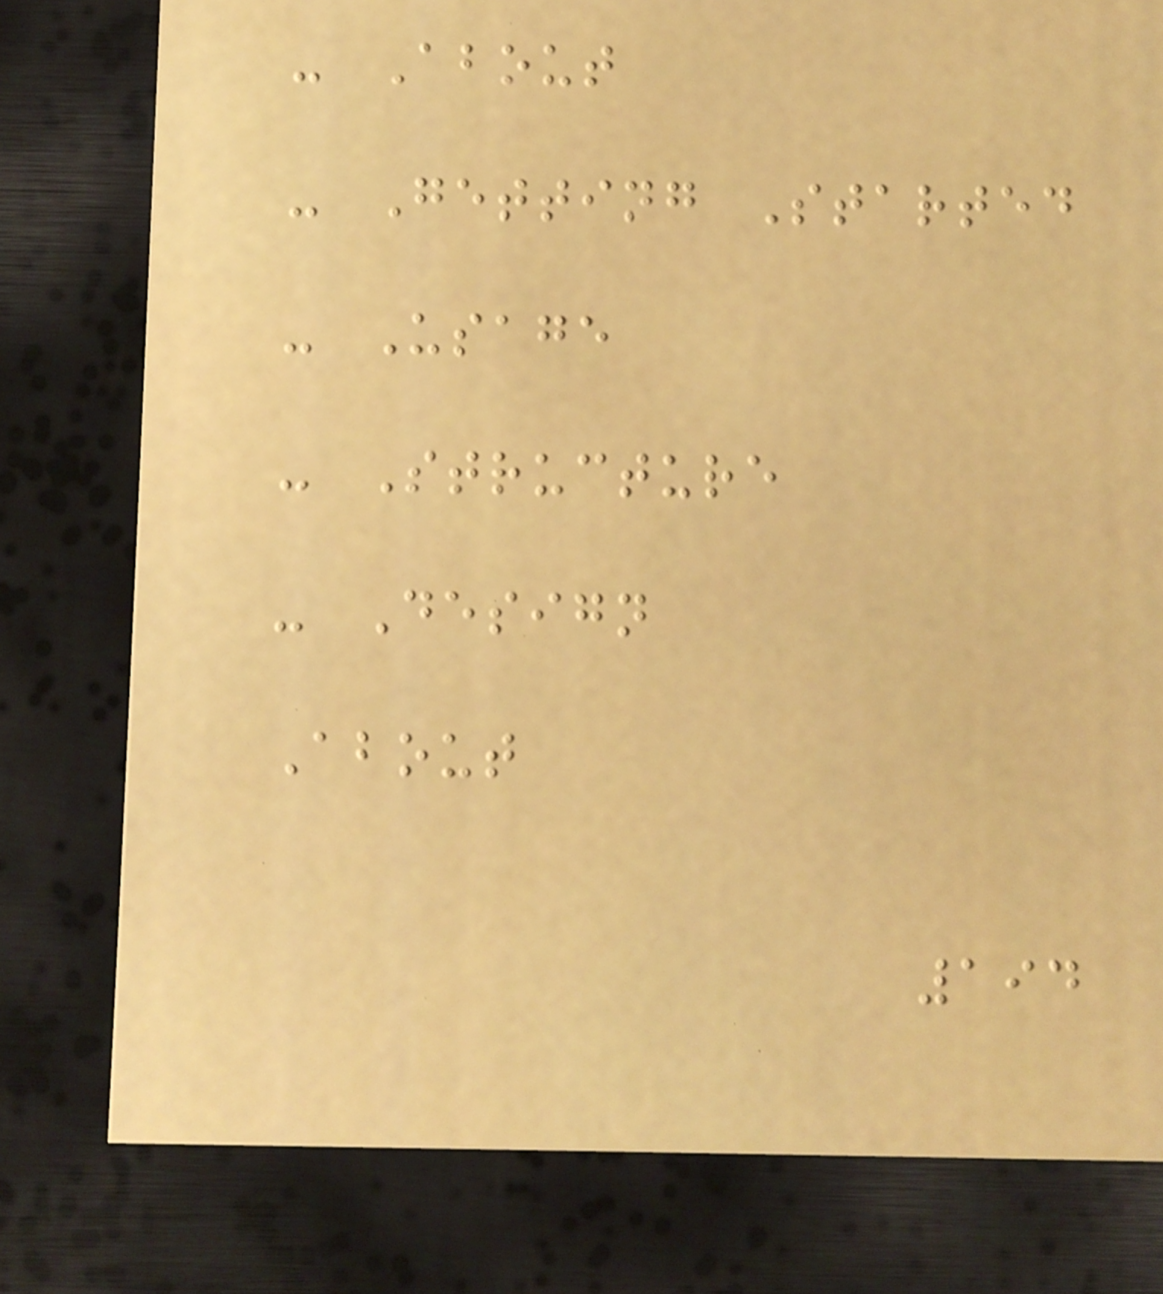- About
- Getting Started
- Usage
- Structure
- Design
About
194
